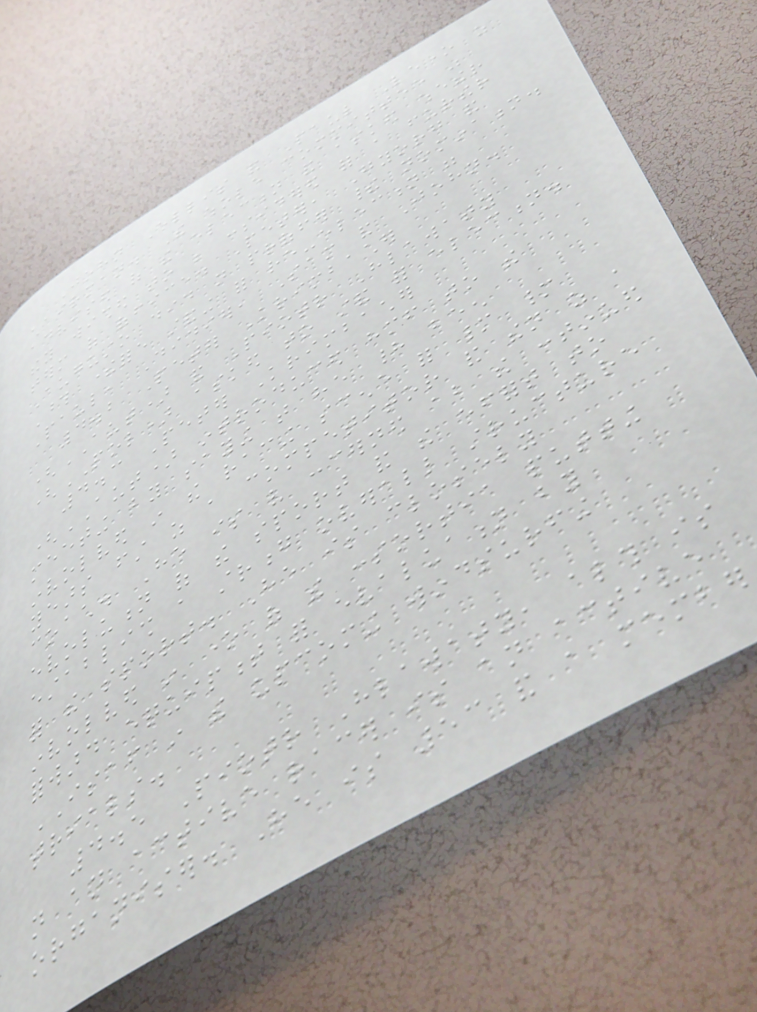John Ellis and Paul Leone as
chairman. The whole committee was
advised of the election and asked whether
they wished to be considered for a further
term of office. Peter, Gyorg and
Augusto did not proffer their nomination.
Those therefore standing for re-election were
Paul, Didier, Sam and John.
4.2 Peter Krimbacher
(AUT) and Piotr Hlawaty
(POL) asked to stand for election.
4.3 Peter Krimbacher
(AUT) introduced himself to the
meeting by saying that he had been
involved in the racing scene for many many
years first as a competitor and then as a
coach. He is very concerned about the continued
evolution of the sport and the effort to
establish a strong overall structure
for the sport. He is closely
involved in one of the consortia putting
forward equipment for evaluation by
ISAF in the upcoming windsurfing
trials.
4.5 Piotr Hlawaty, although is
not an active racer is an active
organiser. He is 53 and a member
